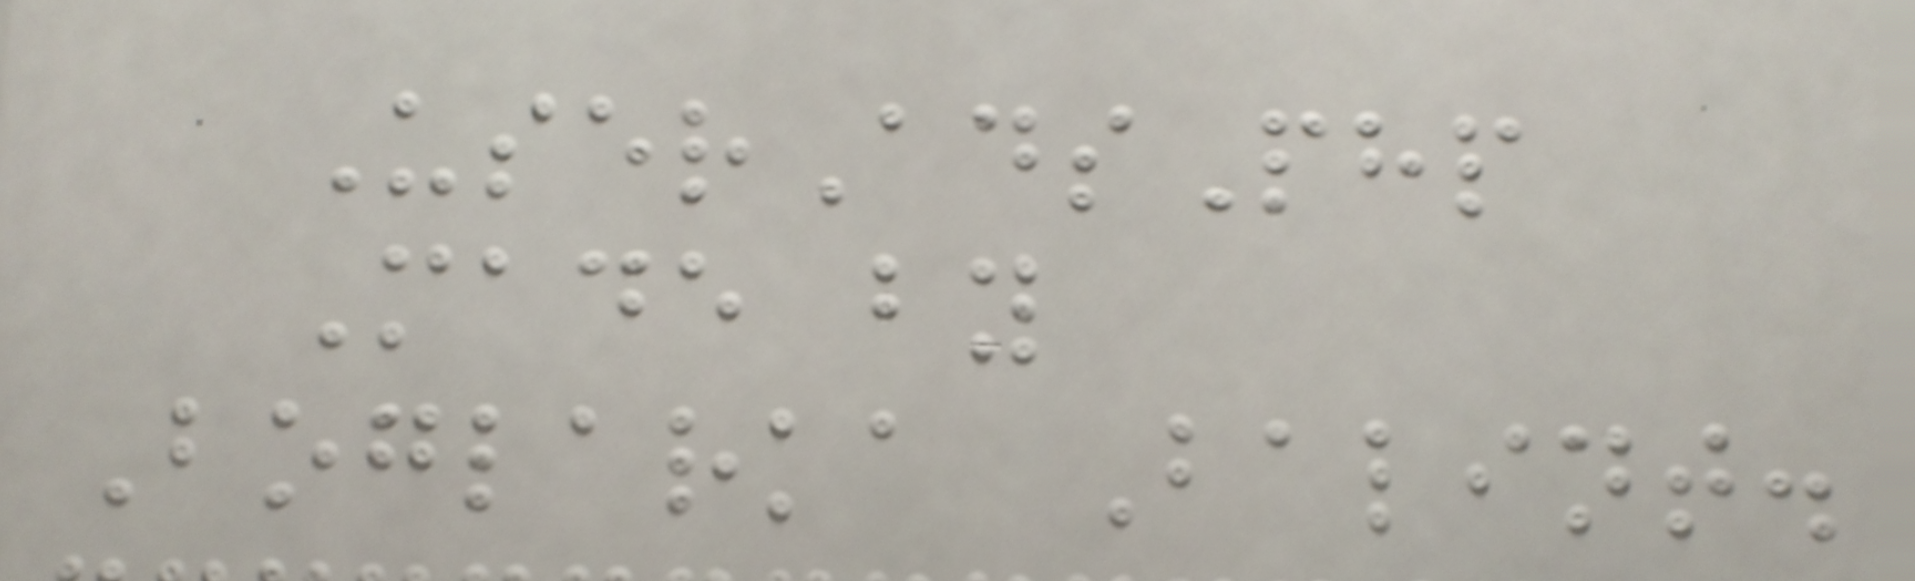UserAdsPhp
Made by
Boglarka Balint.
